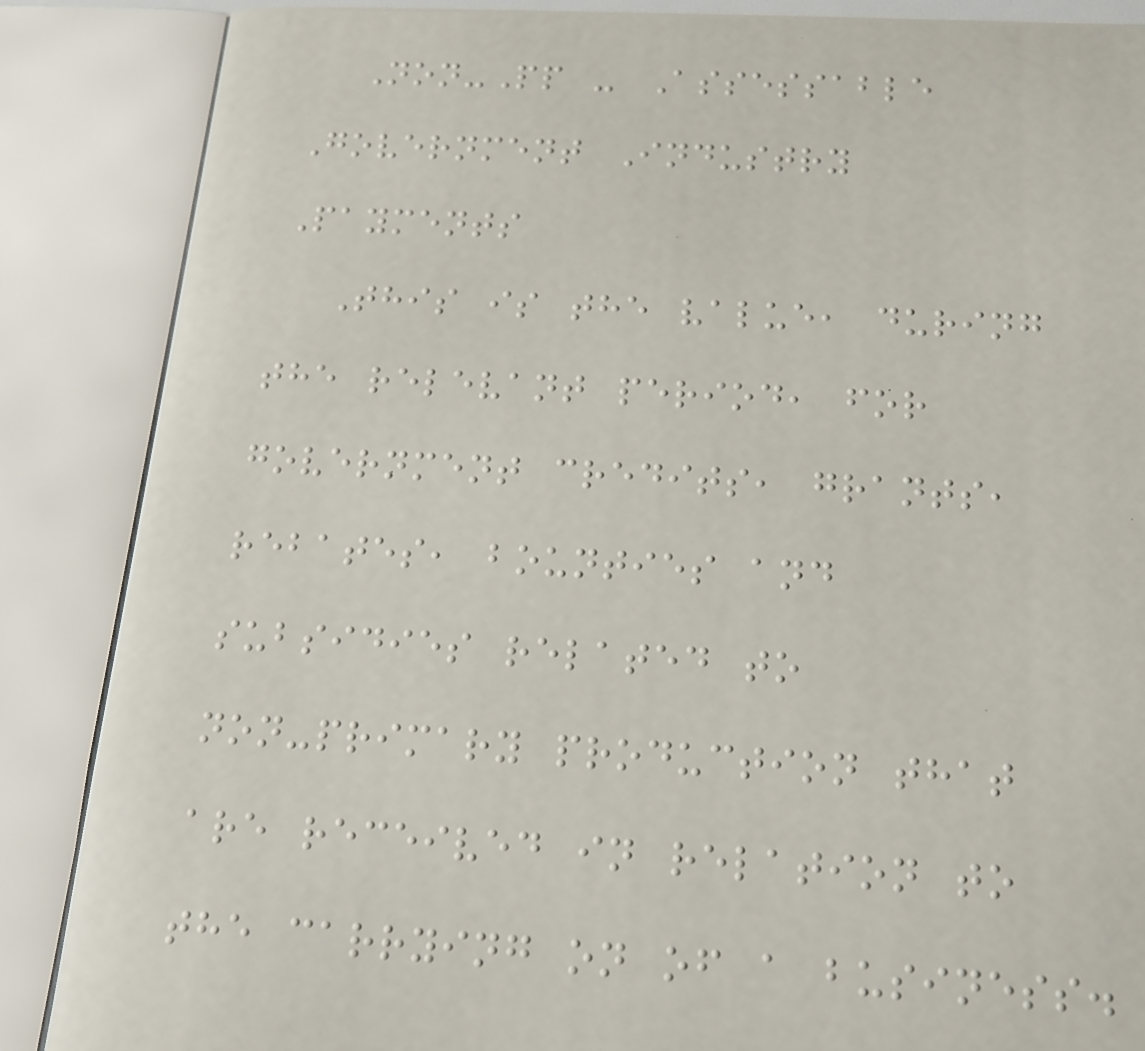Non-Pp - Assessable
Government Industry
Payments
This is the value, during
the relevant period, for
government credits, grants,
rebates, bounties and
subsidies related to
non-primary production that
are received in relation to
the carrying on of a business.
